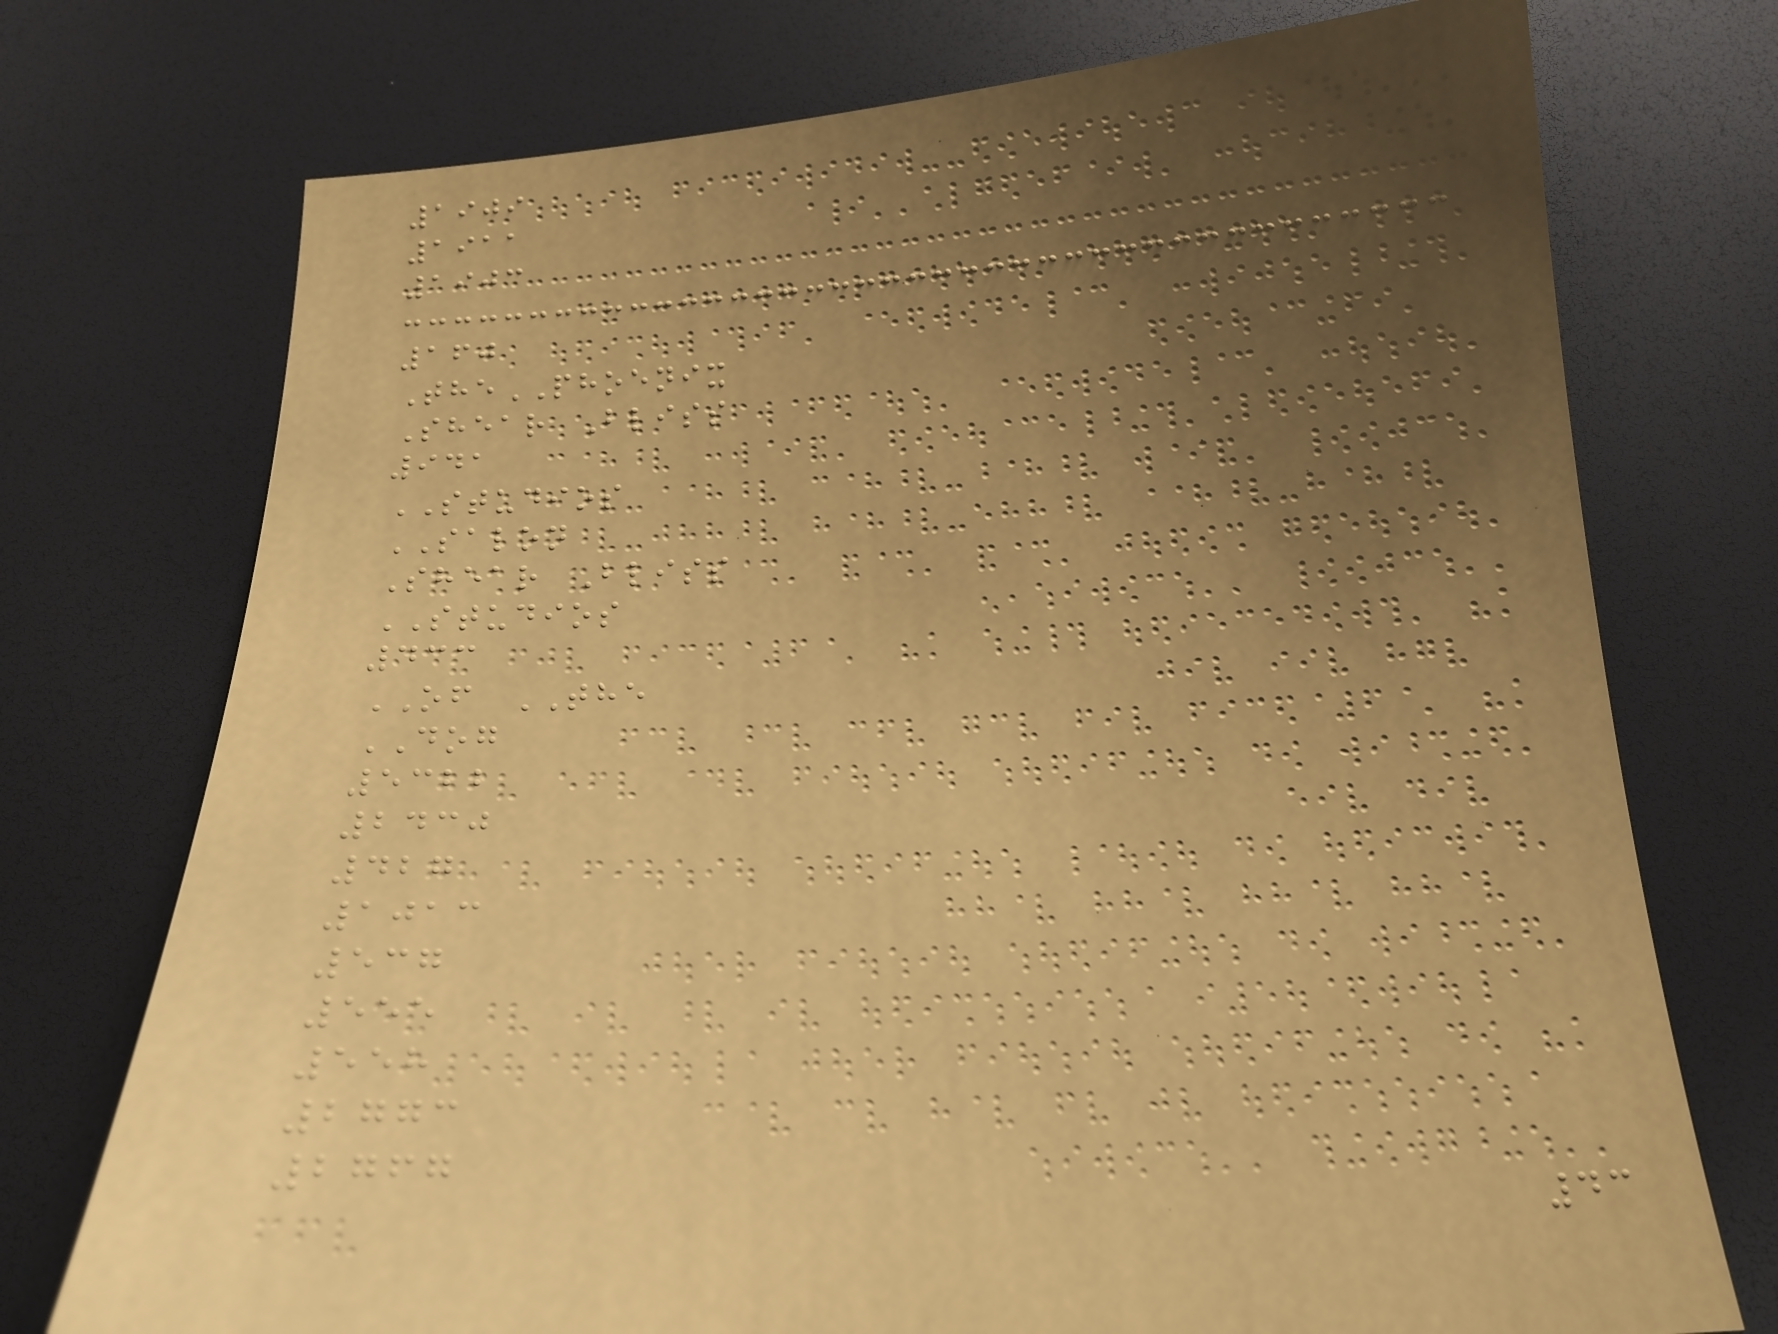1909
1911
1903
160
ThePHOENIX
Shear Bliss
941
STUDIOS
SALON
Shear Bliss
STUDIOS
433
OF THE
DOG
5322
2430
427
1013
537
555
558
2773
2767
43
